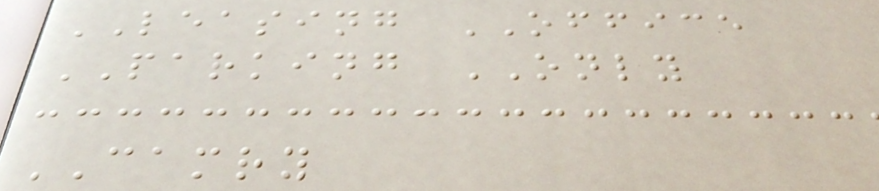LEASING OFFICE
PARKING ONLY
CAMRY
